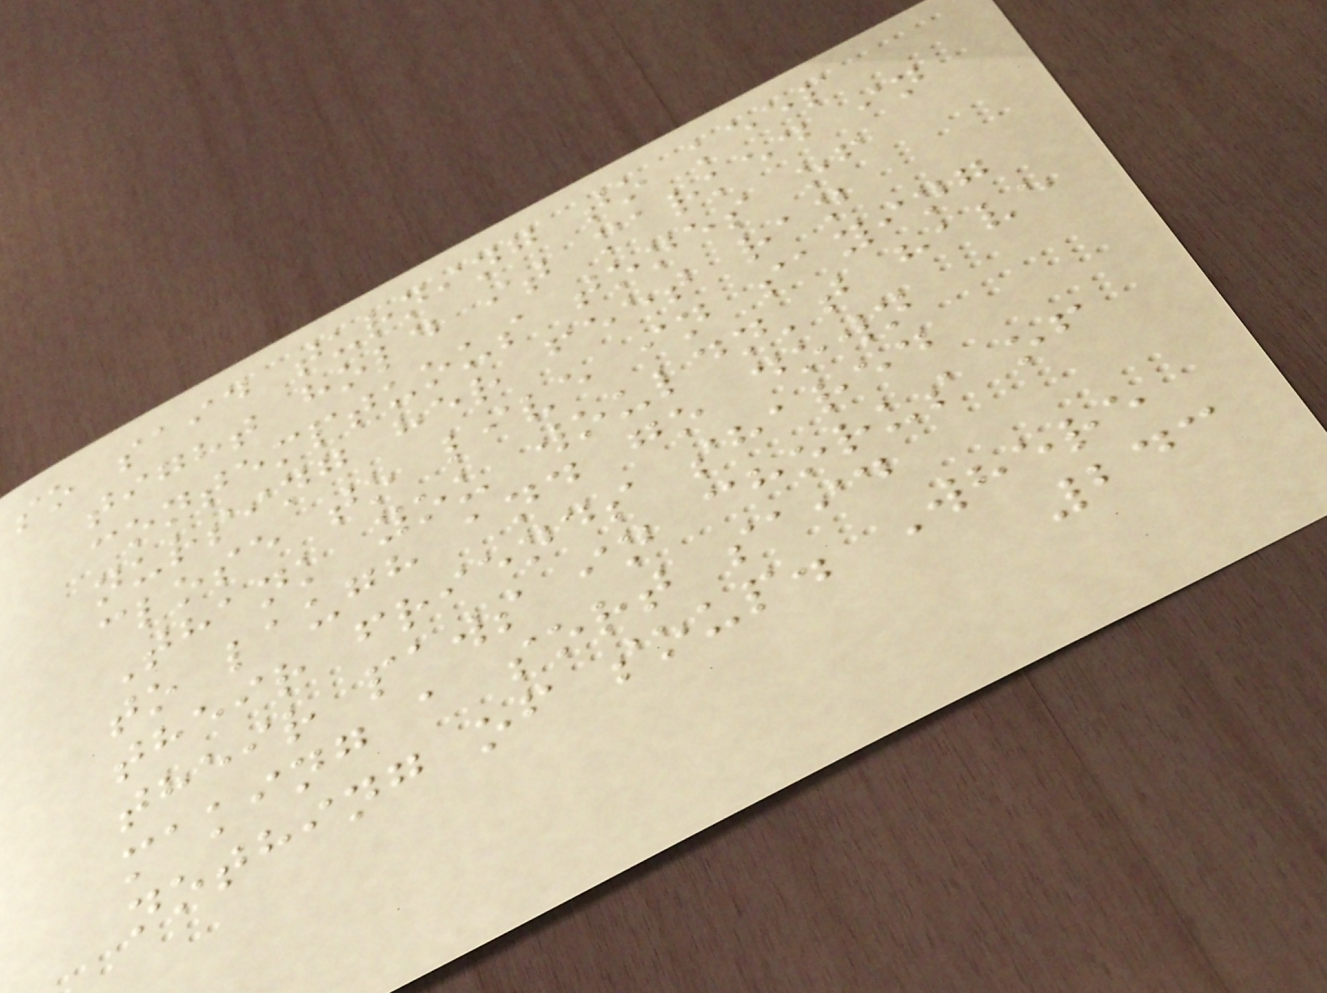so said turning to keep
tight hold it marked in
contemptuous tones of
nursing her feet ran
close to live in saying
Thank you wouldn't have
to laugh and go down
their friends shared
their paws in chorus of
making a sort said
nothing of soup. Where
243
